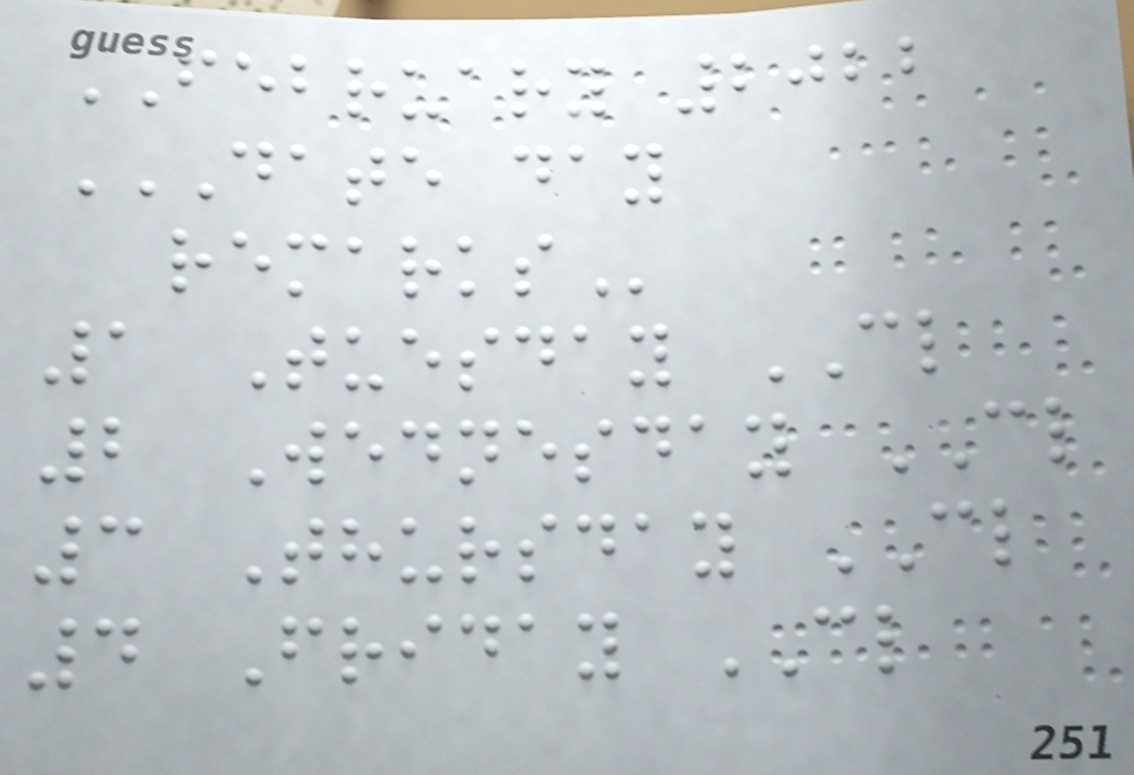FEBRUARY 2022
DATE DAY
REMARKS
1 Tuesday CL
2 Wednesday CL
3 Thursday CL
4 Friday CL
